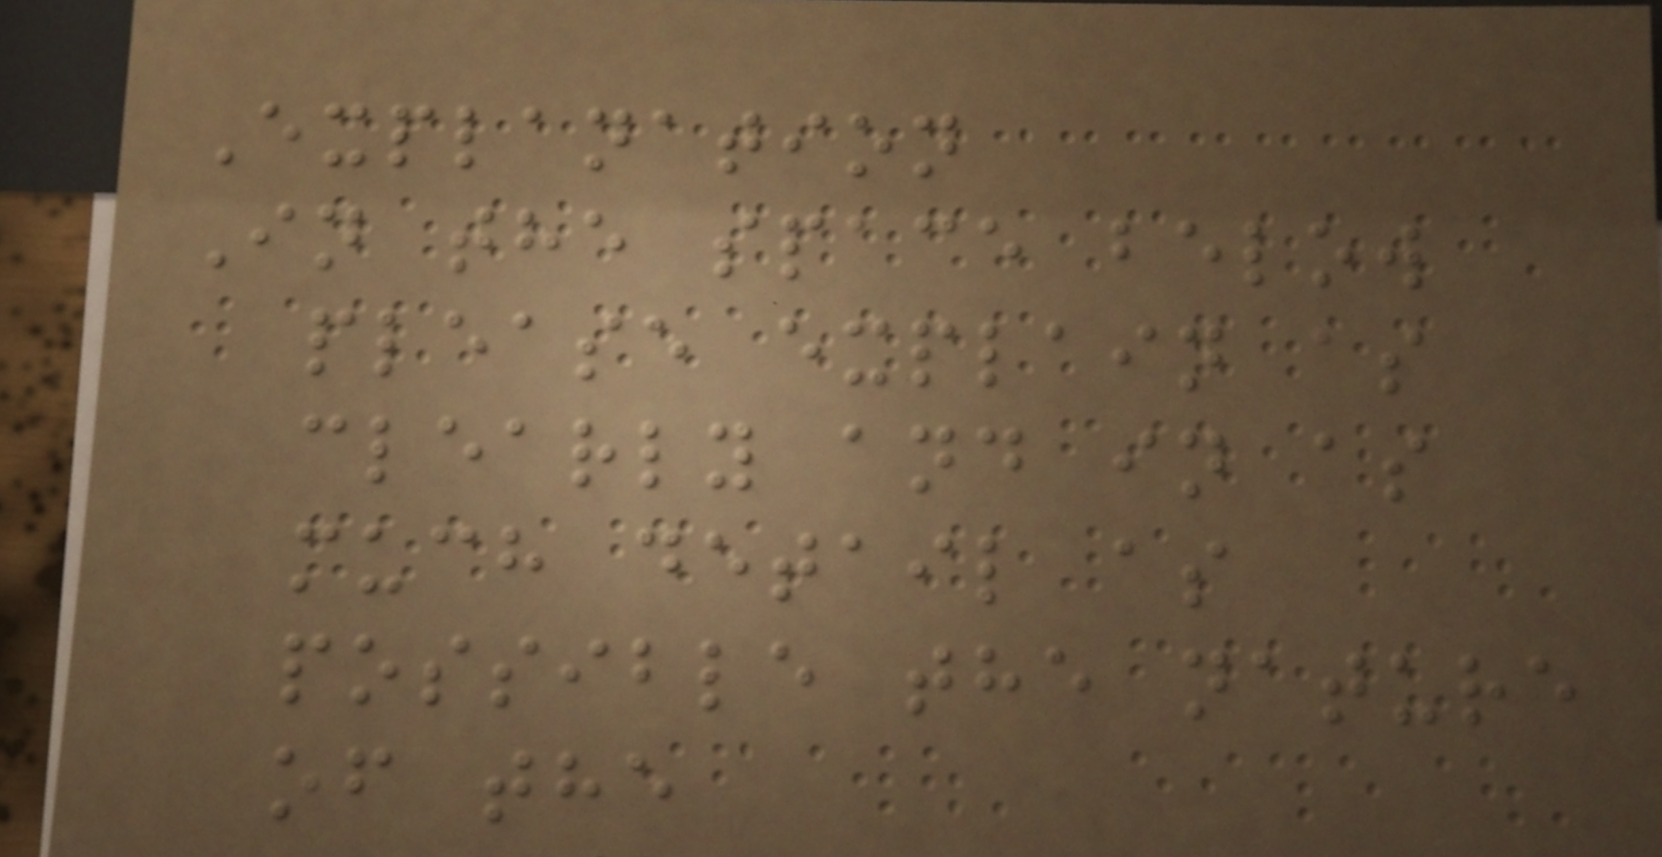Explanation
In the space below
please explain as
clearly and in as
much detail as
possible the nature
of the
